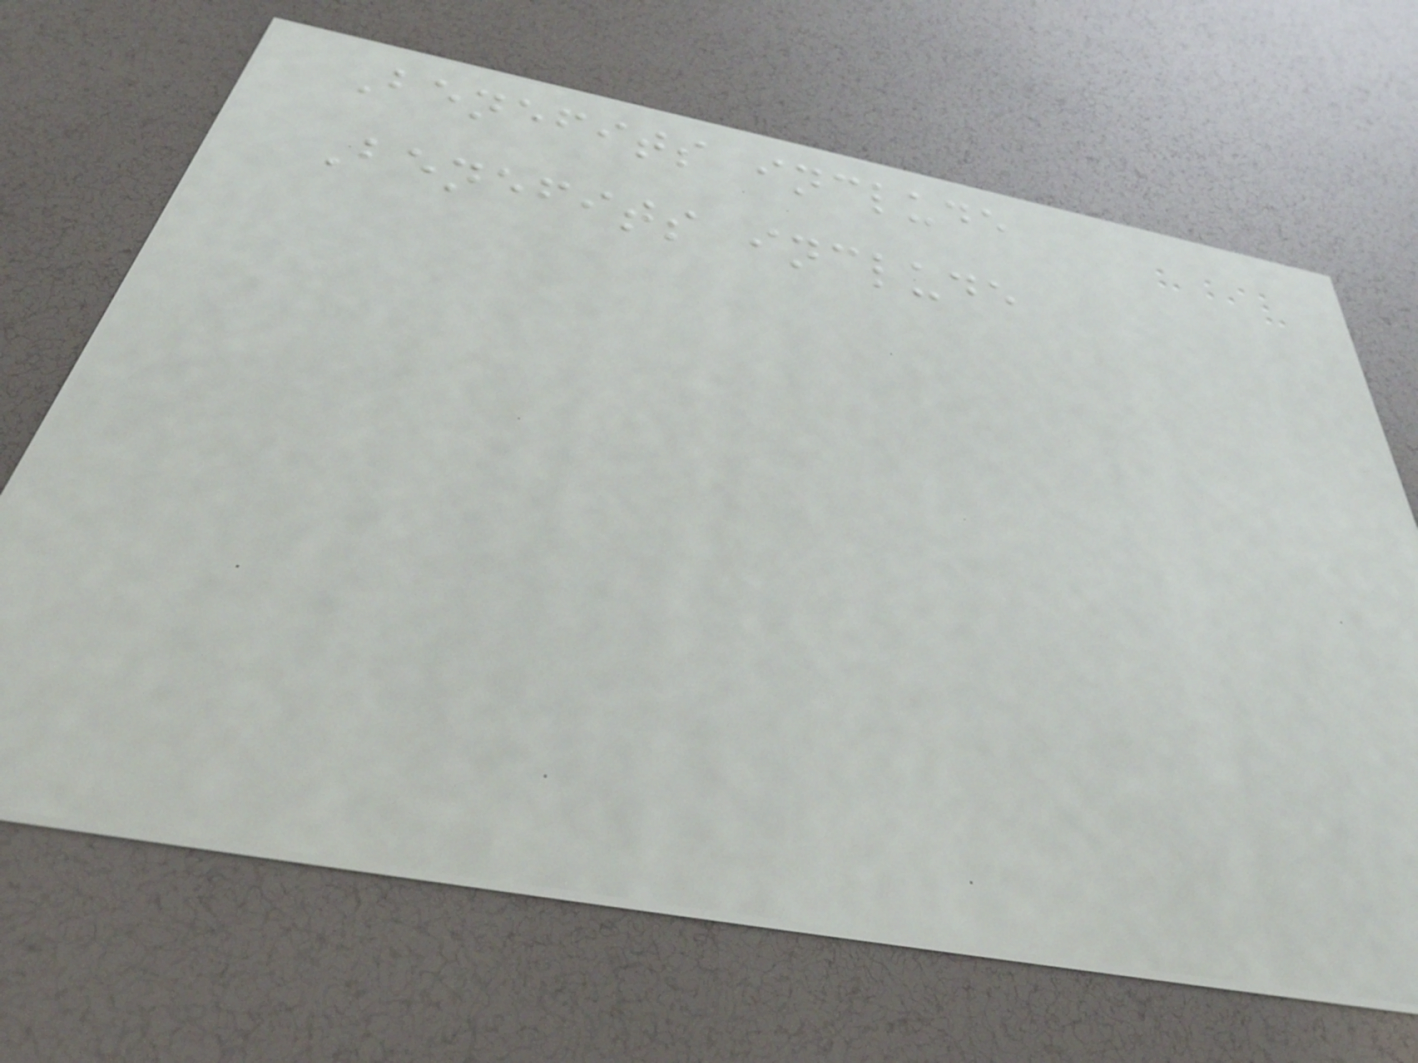Benefits include
Benefits include
